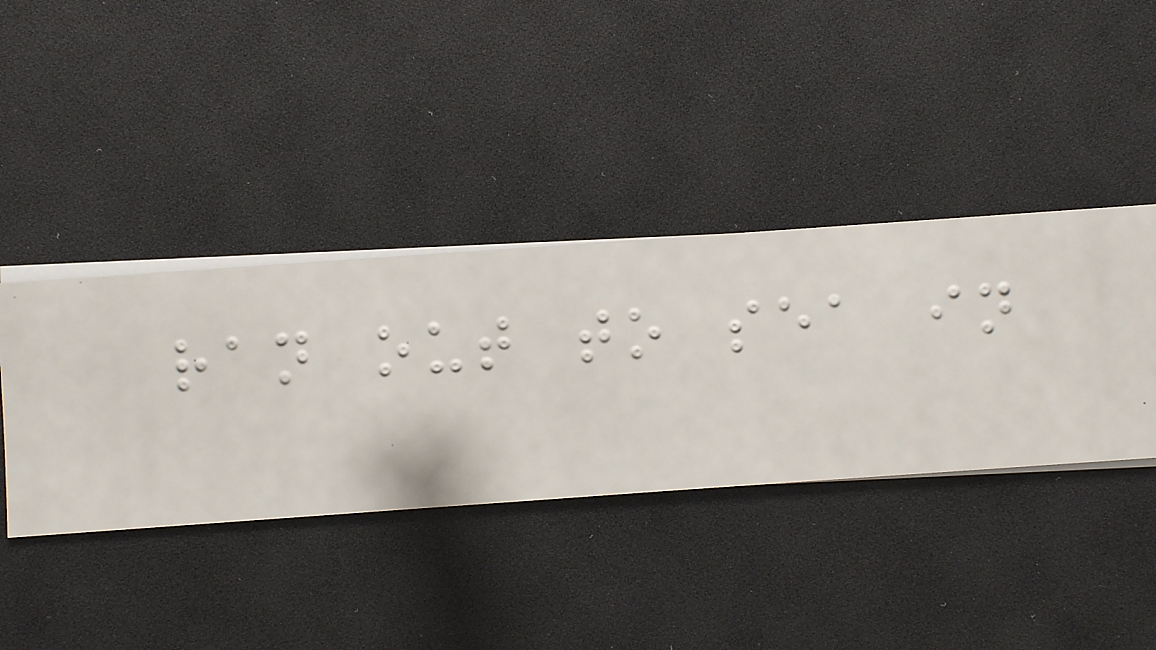ran out to sea in
